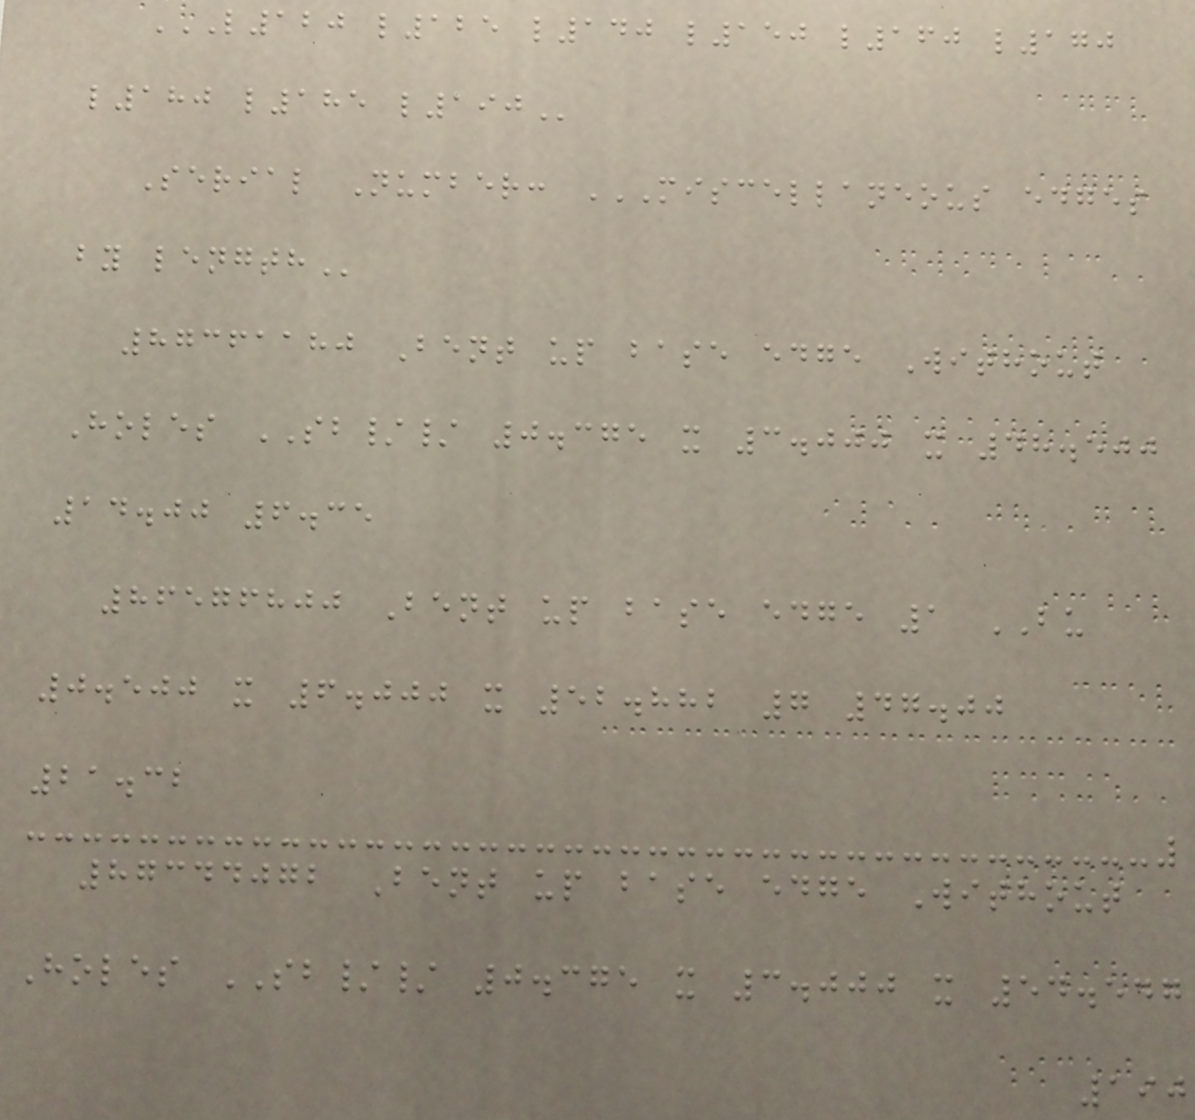L120 L125 L140 L150 L160 L170
L180 L185 L190
Serial Number: MISCELLANEOUS EDGES
BY LENGTH
87361180 Bent up base edge Without
Holes SB// 0.375 x 3.000 x 48.500
14.00 6.35
86576800 Bent up base edge 1 BU
0.500 x 6.000 x 52.882 7 47.00
21.32
87344072 Bent up base edge Without
Holes SB// 0.375 x 3.000 x 54.547
190
